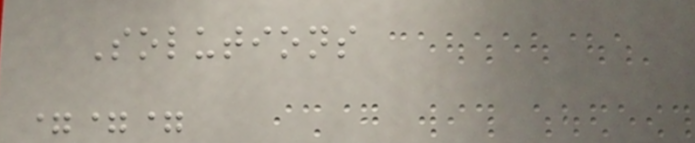Solutions
===
